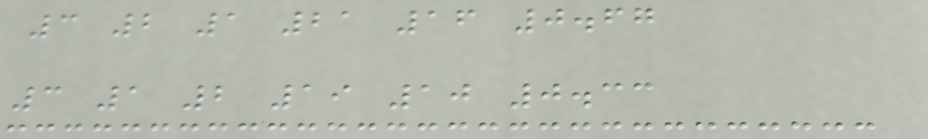3 2 1 21 16 0.67
3 1 2 19 10 0.33
